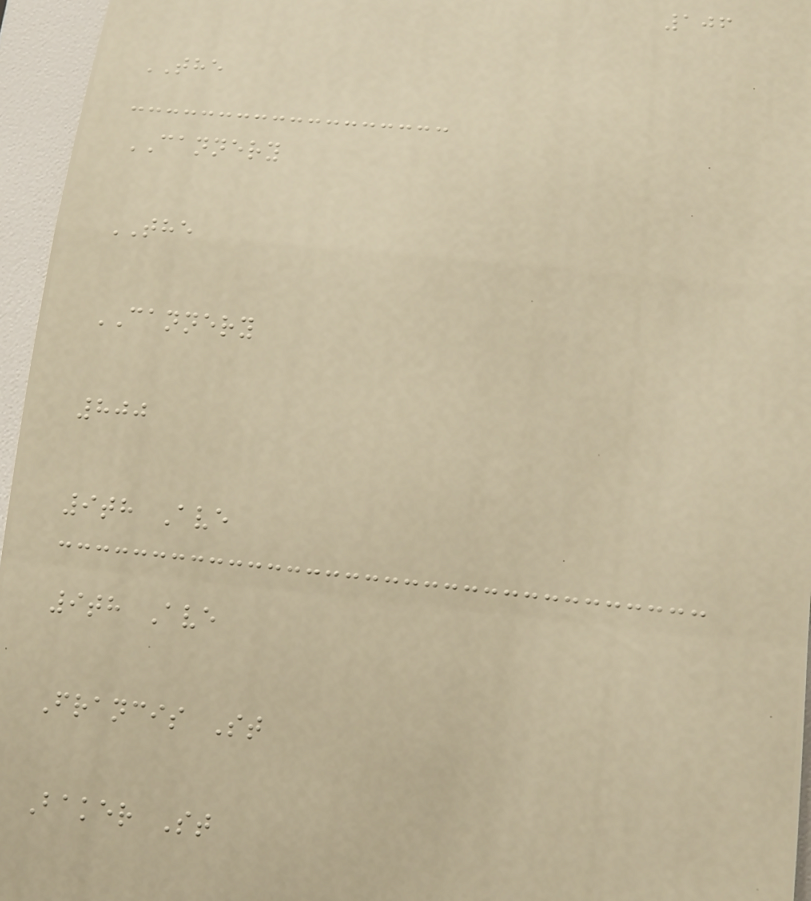106
THE
CANNERY
THE
CANNERY
800
9th Ave
9th Ave
Francis St
Baker St
